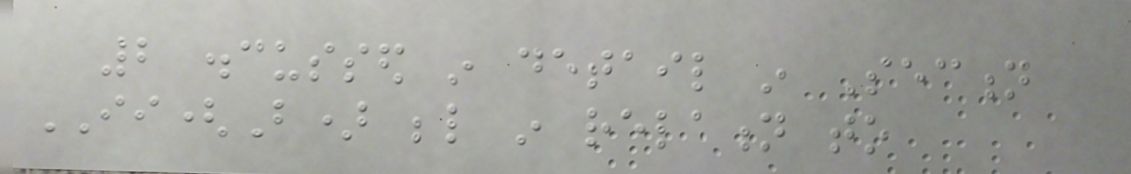2 discussed in detail in Section
II(B) below in relation to
